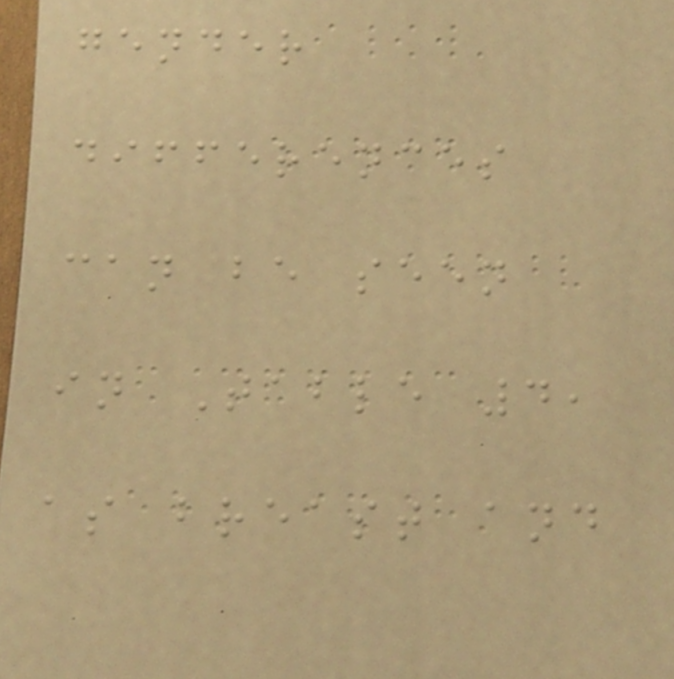gender
differences
can be seen
in Table 4,
as breast and
